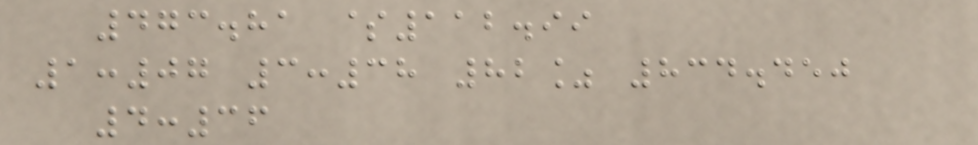473.81 $112.99
1:07 3:38 82% 834.450
4:36
